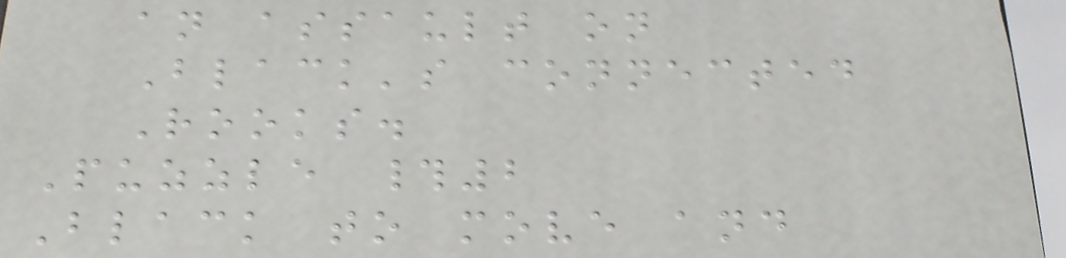an assault on
Black's connected
Rooks.
Puzzle #2
Black to move and
